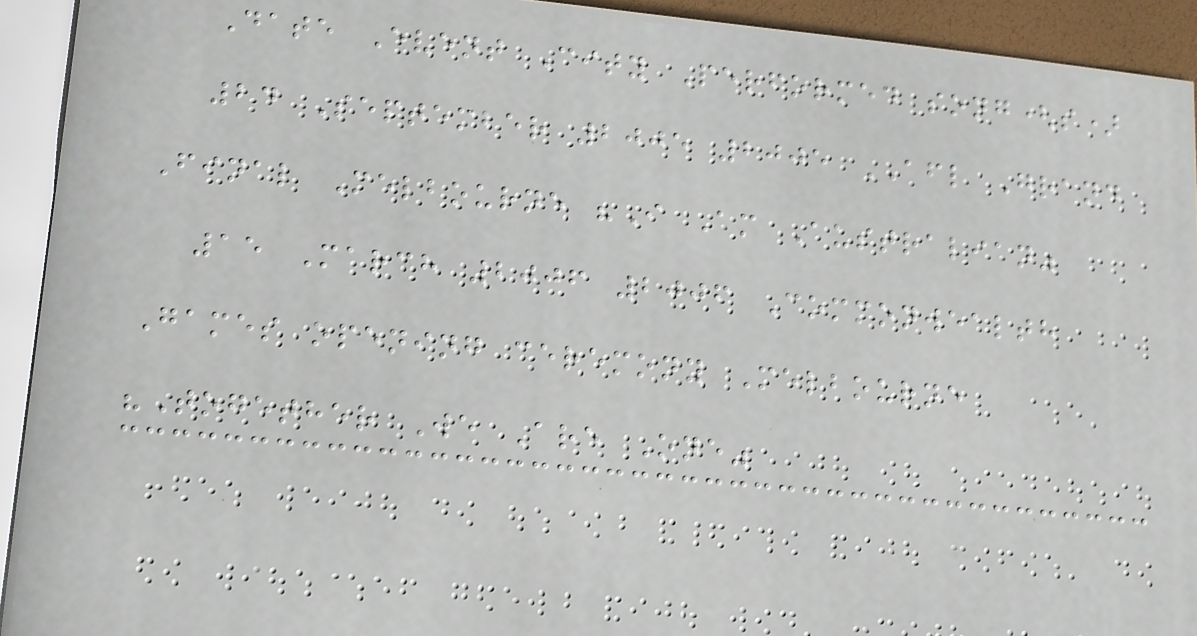Date Event City Performed song(s)
24 September 2005 2005 AFL Grand
Final Melbourne "I Am Australian"
15 March 2006 2006 Commonwealth
Games opening ceremony Melbourne
"Together We Are One"
